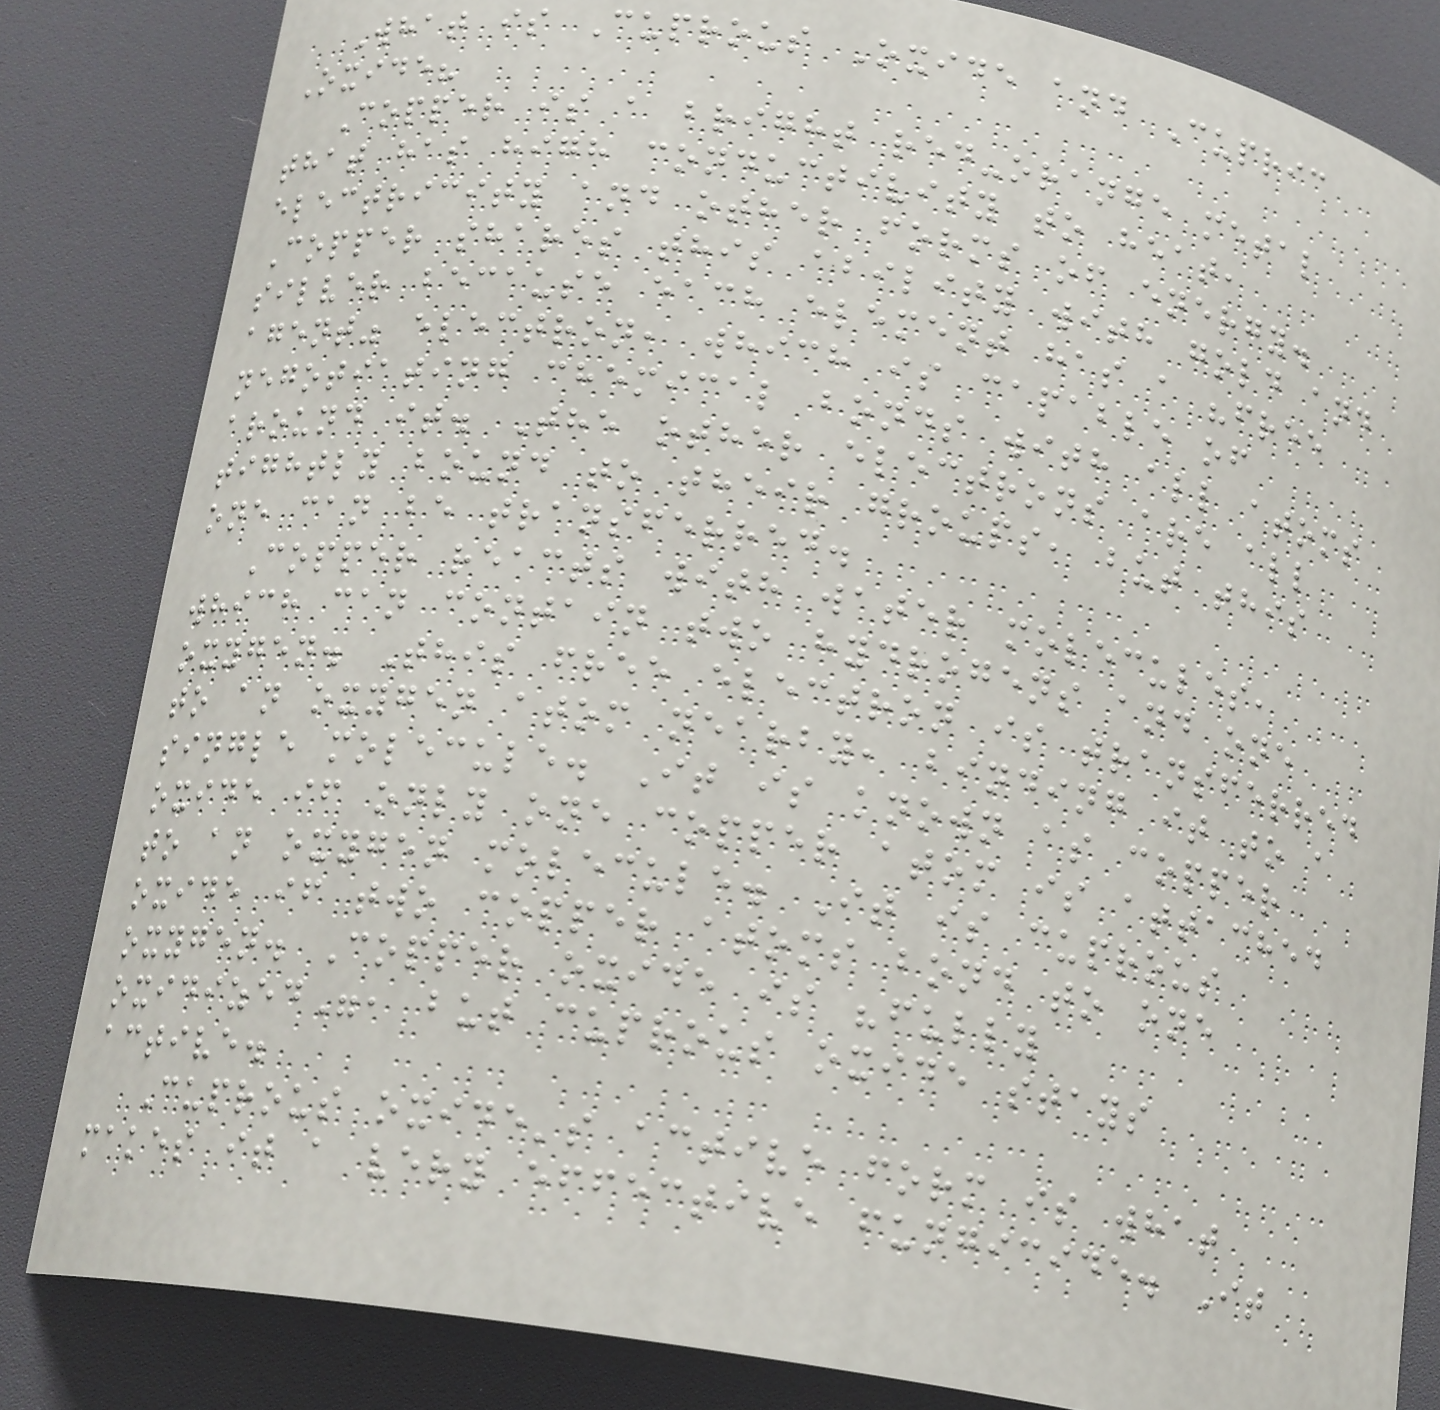What is Cuprous Oxide and Cupric
Oxide?
Copper is a bright red-orange metal
that has high conductivity to heat,
electricity and other forms of energy.
Copper shares this ability with gold and
silver because each element has a "free
agent" electron, which is capable of
negotiating chemical bonds with all atoms
around it. The other electrons are all
tightly bound to their groups, but this
one can be transferred.
Copper reacts with water molecules,
which can contain two hydrogens and one
oxygen. This free electron is transferred
to an oxygen atom nearby, binding it to a
single molecule. It is known as copper
oxide if only one copper atom is attached
to an oxygen molecule. It is cuprous
oxide if two copper atoms bond to one
oxygen. Copper oxide is "fully
oxidized", but cuprous oxide stays
active.
Cuprous oxide's active form is what
makes it a very effective fungicide. It
